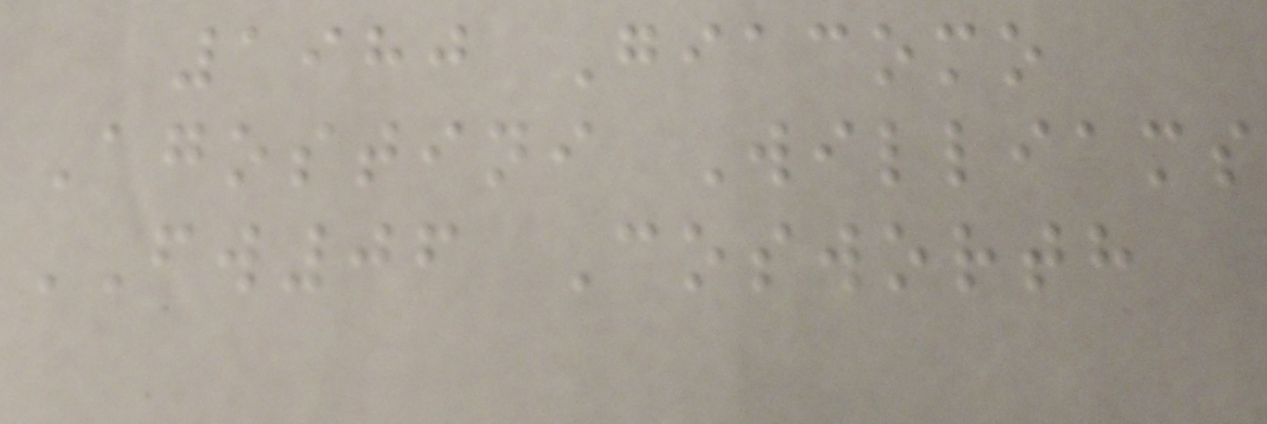1980 Giacomo
Agostini Williams
FW06 Cosworth
